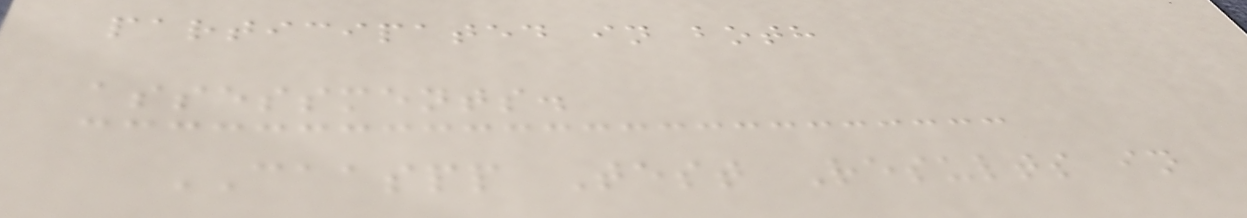participated in both
assessments.
CAASPP Test Results in
